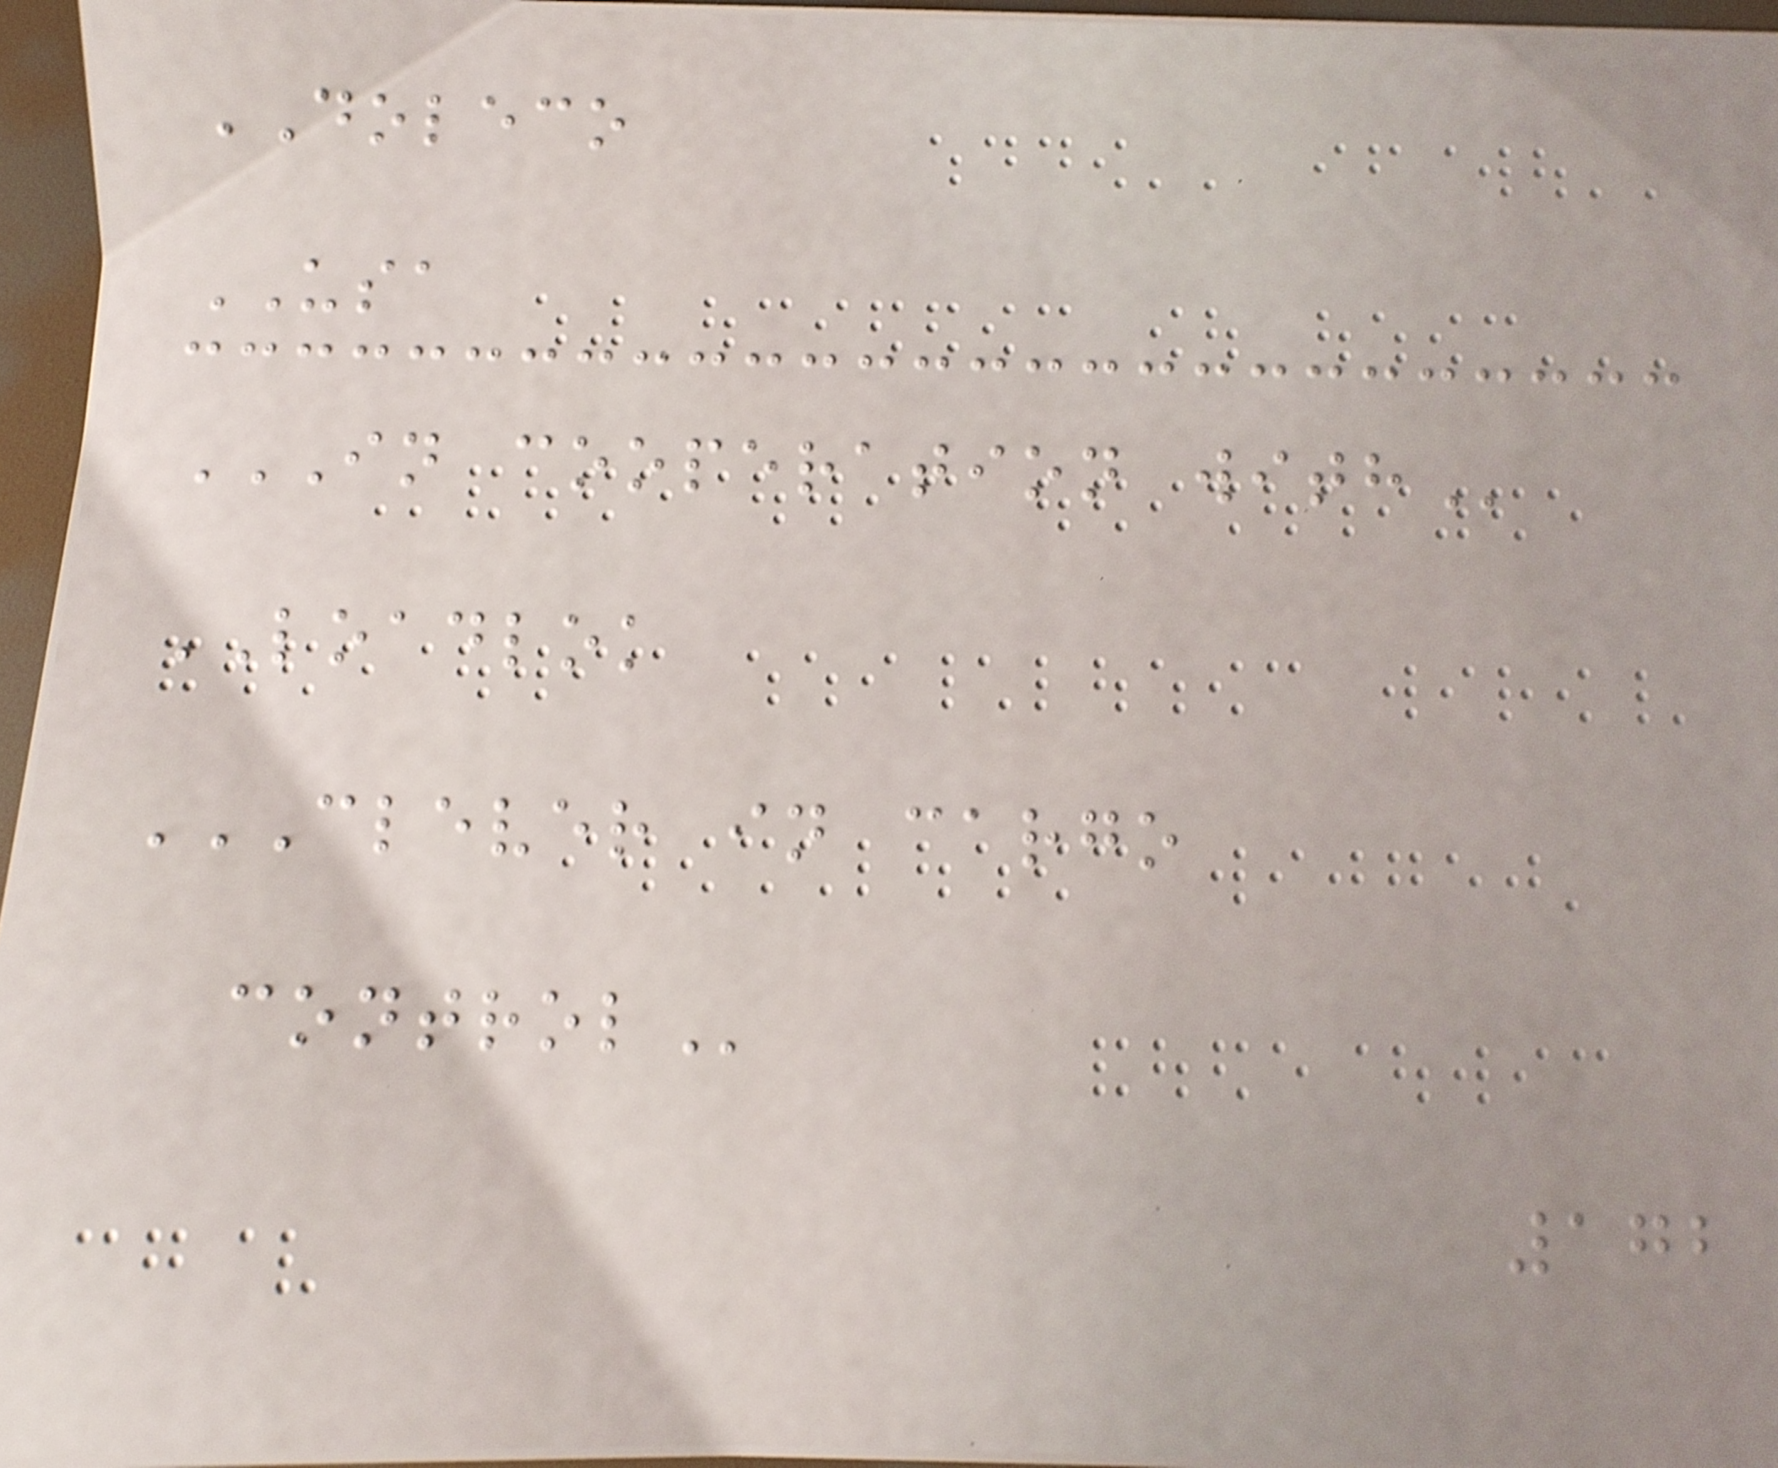DOLECO
USA
IN COOPERATION WITH
LOADLOK
CLEVER IN CARGO
CONTROL
172
